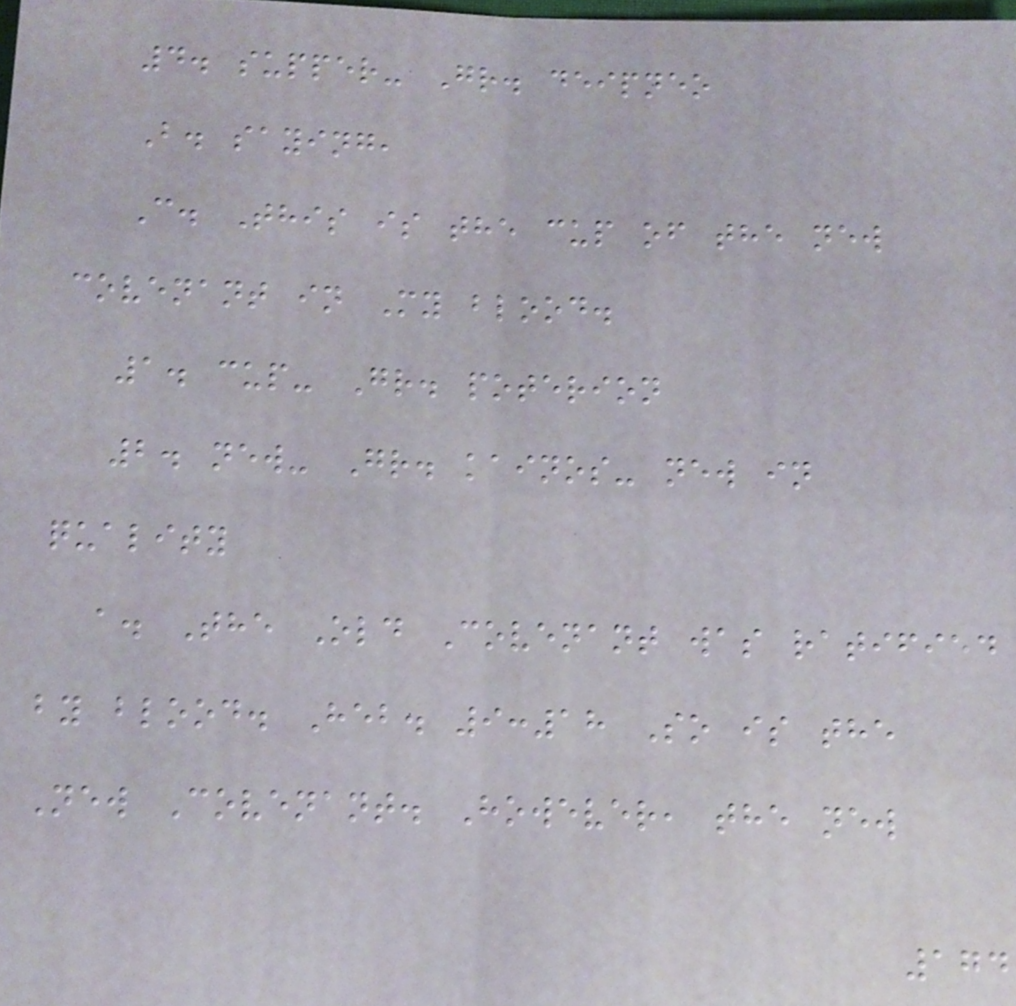4. supper- Gr. deipneo
B. saying,
C. This is the cup of the new
covenant in My blood.
1. cup- Gr. poterion
2. new- Gr. kainos- new in
quality
a. The Old Covenant was ratified
by blood. Heb. 9:18 So is the
New Covenant. However, the new
174
